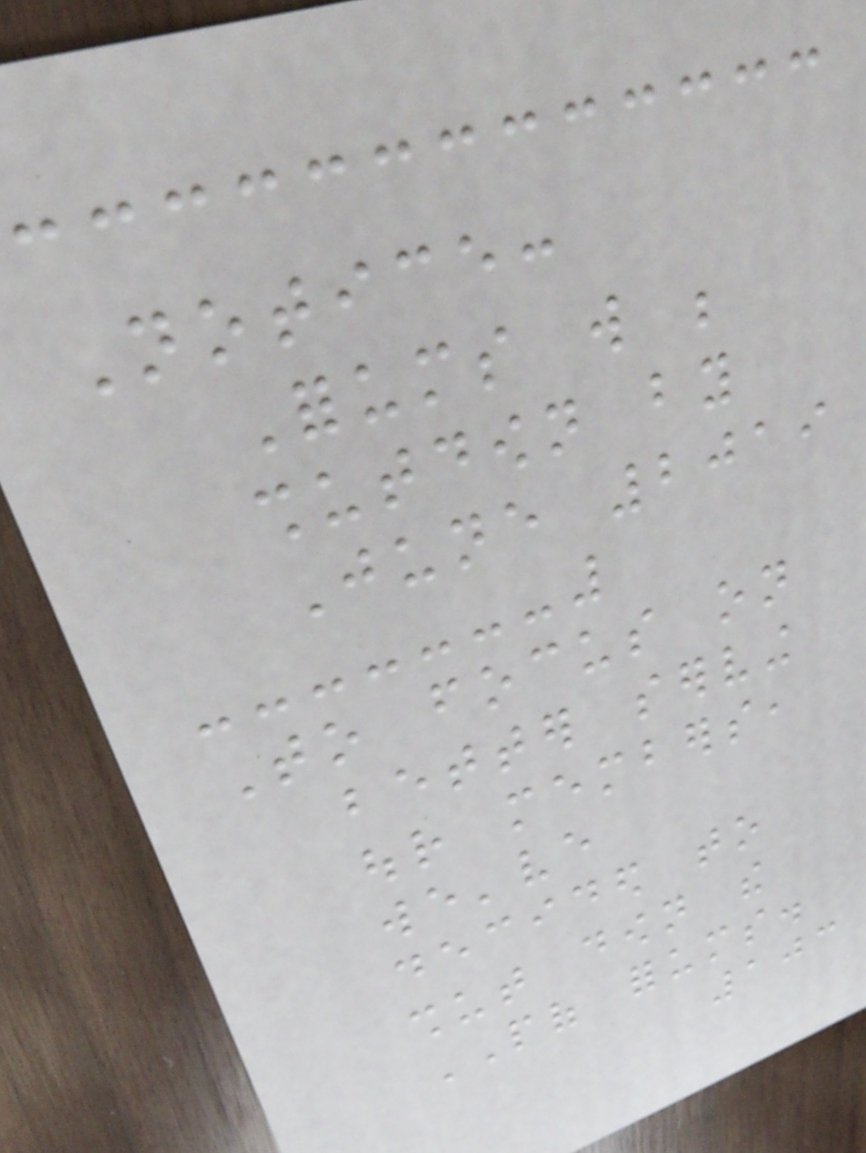Notice:
Forums will be
shutdown by
June 2019
To focus on
better serving
our members,
we've
decided to
shut down the
POF forums.
103
